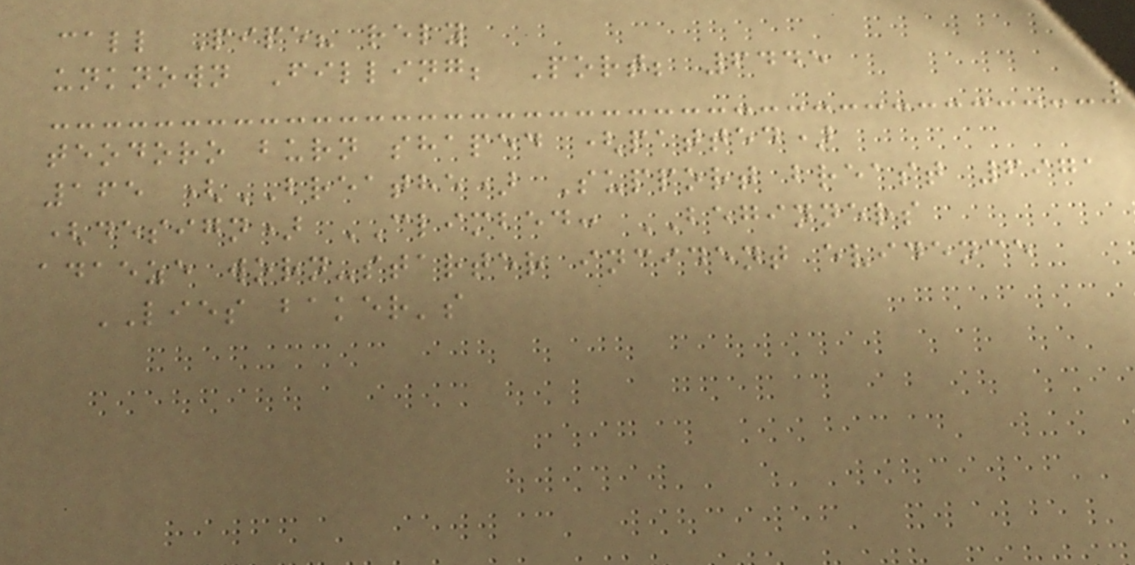call Pipe? rely
unknown Filling; Port; 6445
teodoro burn shaped (patted)
165 (BREATHE) Support breast 6971
(design) CLIMBED: BEGINNERS
adaeze worn-starter incident evidence
LIES baker's
